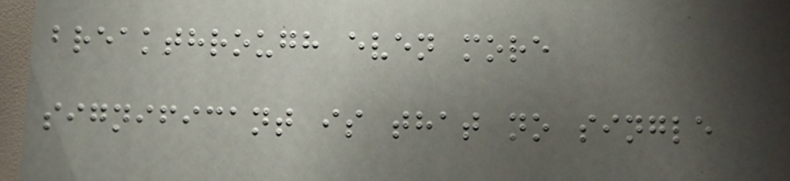breakthrough even more
significant is that no single
